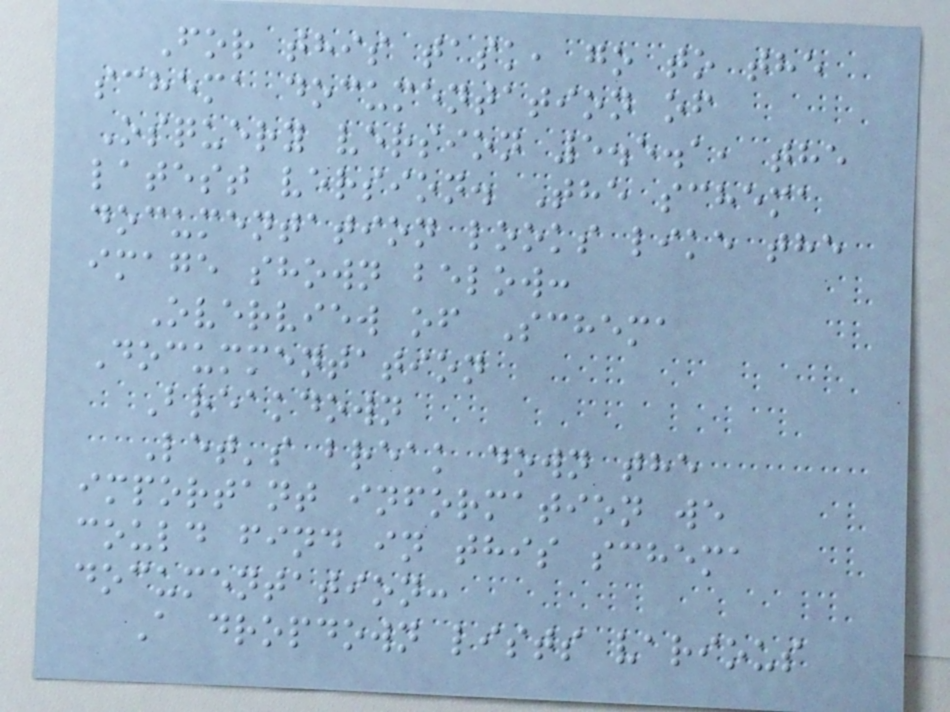For this task, go to the
schema documentation of
Osquery version 5.5.1, the
latest version. The schema
documentation looks like the
image shown below:
Overview of Schema
Docummentation
Breakdown
Let's break down the
important information we
could find in this schema
documentation:
A dropdown lists various
